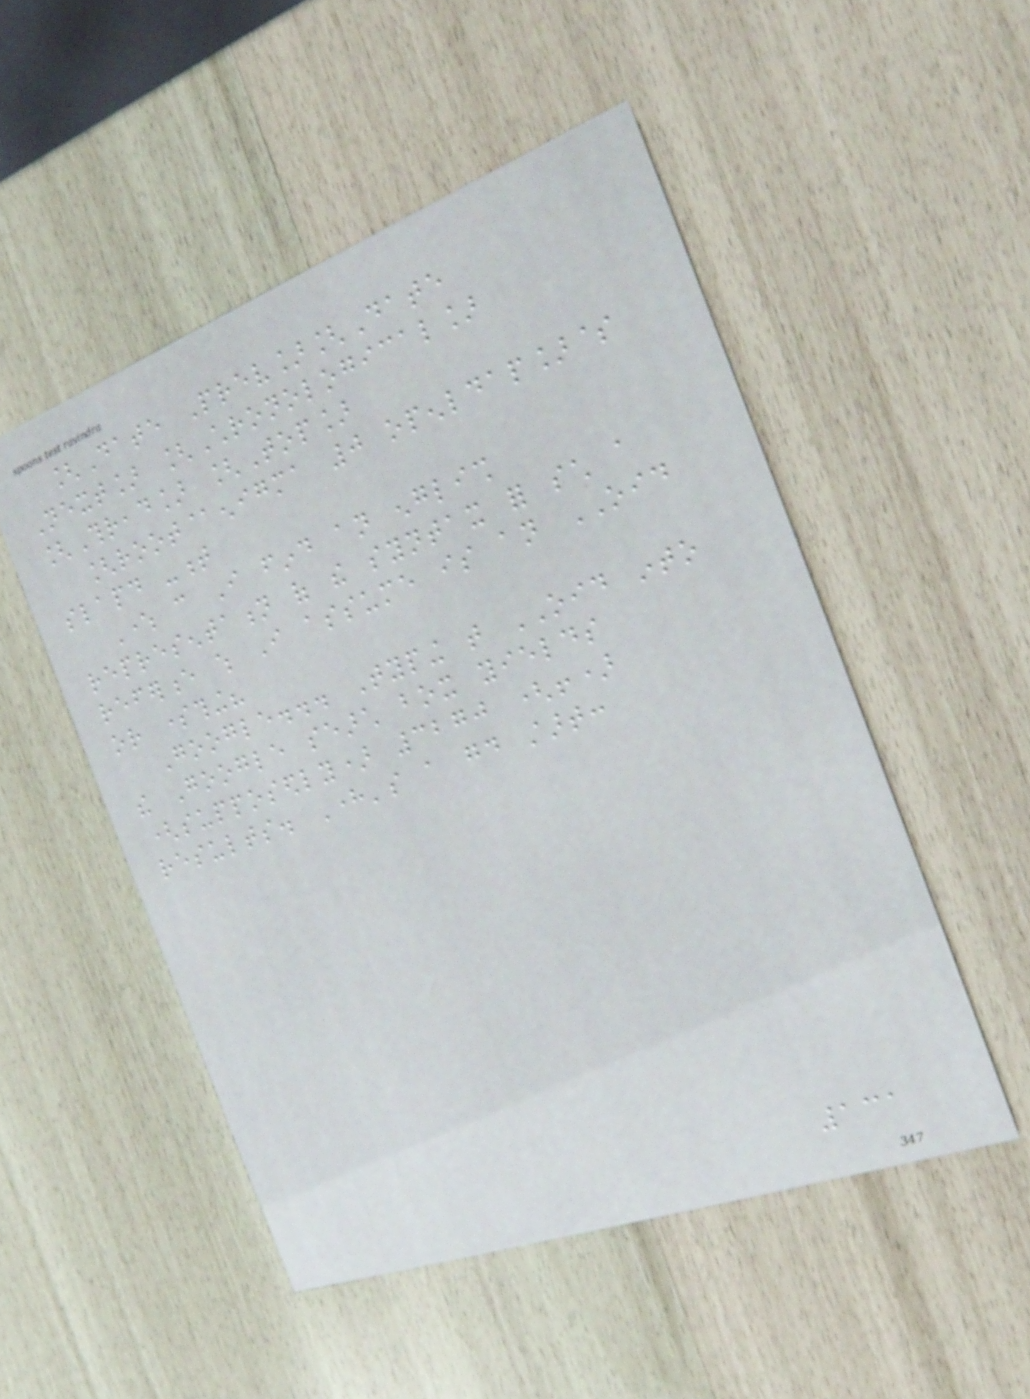[Date Prev][Date
Next] [Chronological]
[Thread] [Top]
[root@enigma 0 openldap]$
slapd -t
Where can I find an english
representation of the syntax for such a
reference which I assume is an OID
or something?
Google... Typing that OID into
the Google search box yields
(supposedly) 3270 (!)
results. Here's a good start:
131
